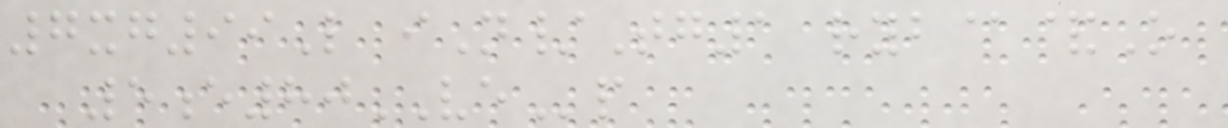7xg99L iN/Tg1 ryb@&O
5e80VEp
